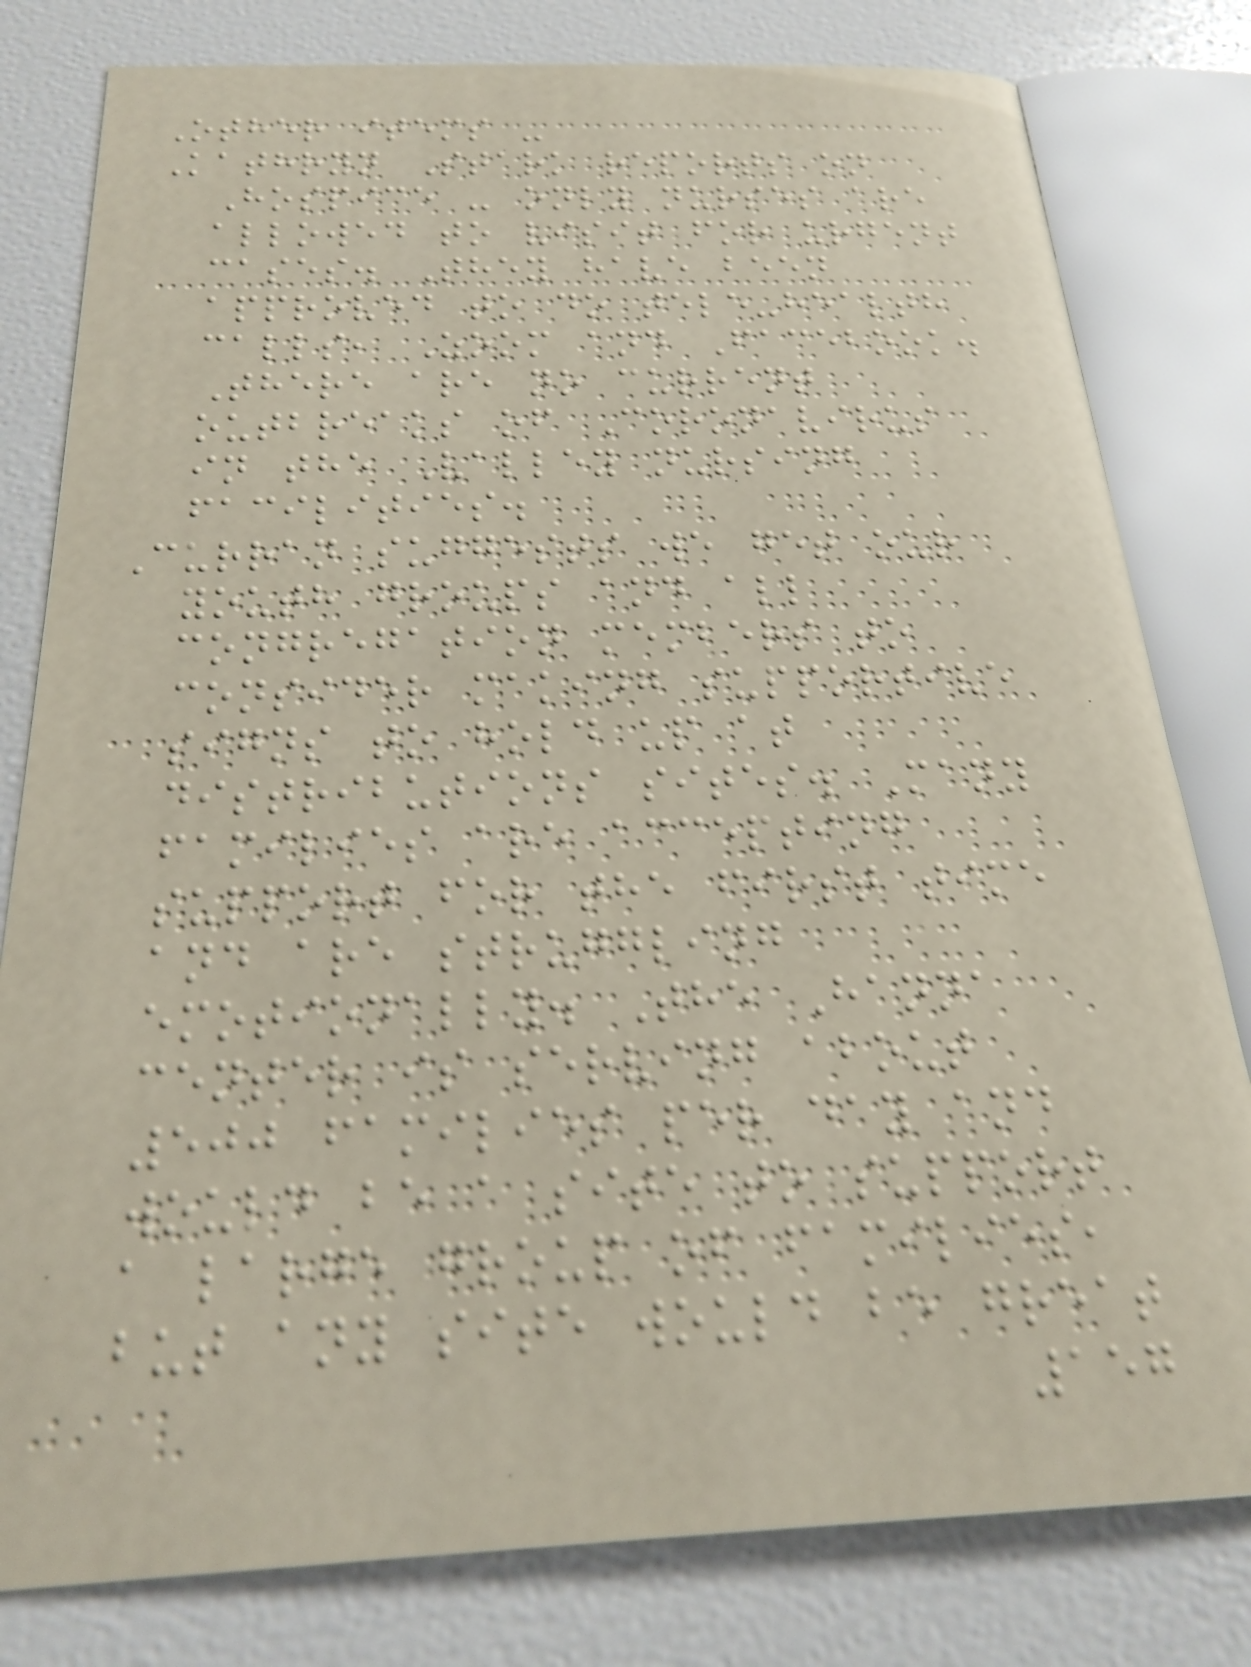Other items -
Kathryn Stark reports on
Hospice - only nurses are
allowed to visit for urgent
cases. They have been
approved to do tele-health
calls, Zoom and Facebook.
There are no current
outbreaks of Coronavirus
in the Valley nursing
facilities.
Curran suggests we get our
youth groups and all
congregation members to
consider making supportive
signs to hold up at
distributions sites. Many
families are accepting
support for the first time
and are struggling
emotionally. The Hanna
center is serving about
500 families per day and
would be a site to support
a large group of families,
but any site would be great
157
